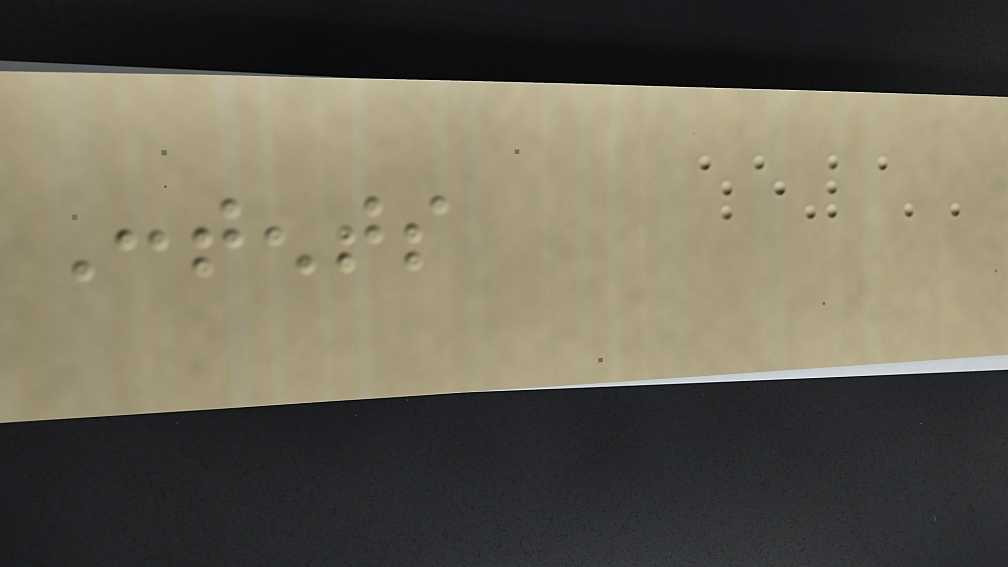Contents
